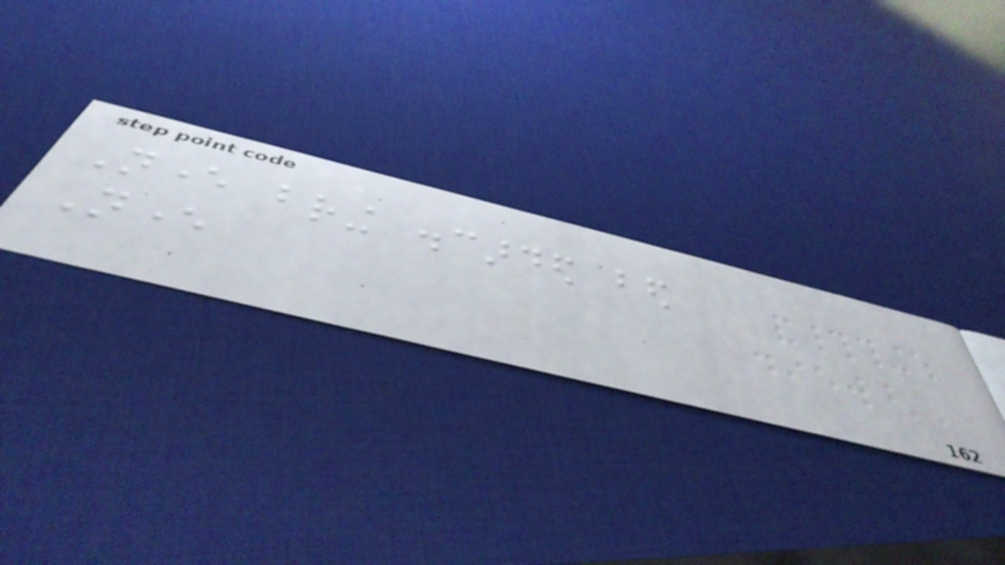Never bring discarded bed
Never
